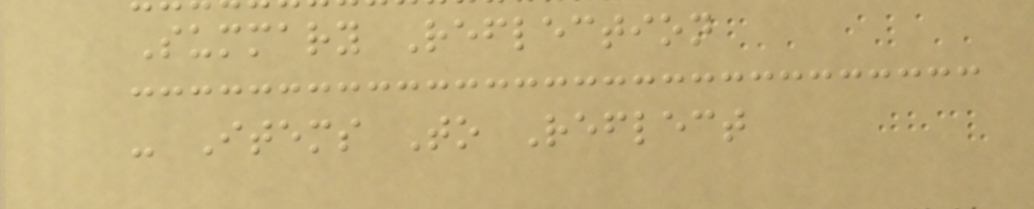Summary Reflection
- Items To Reflect
